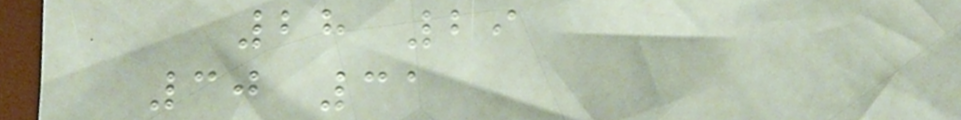28 29
30 31
